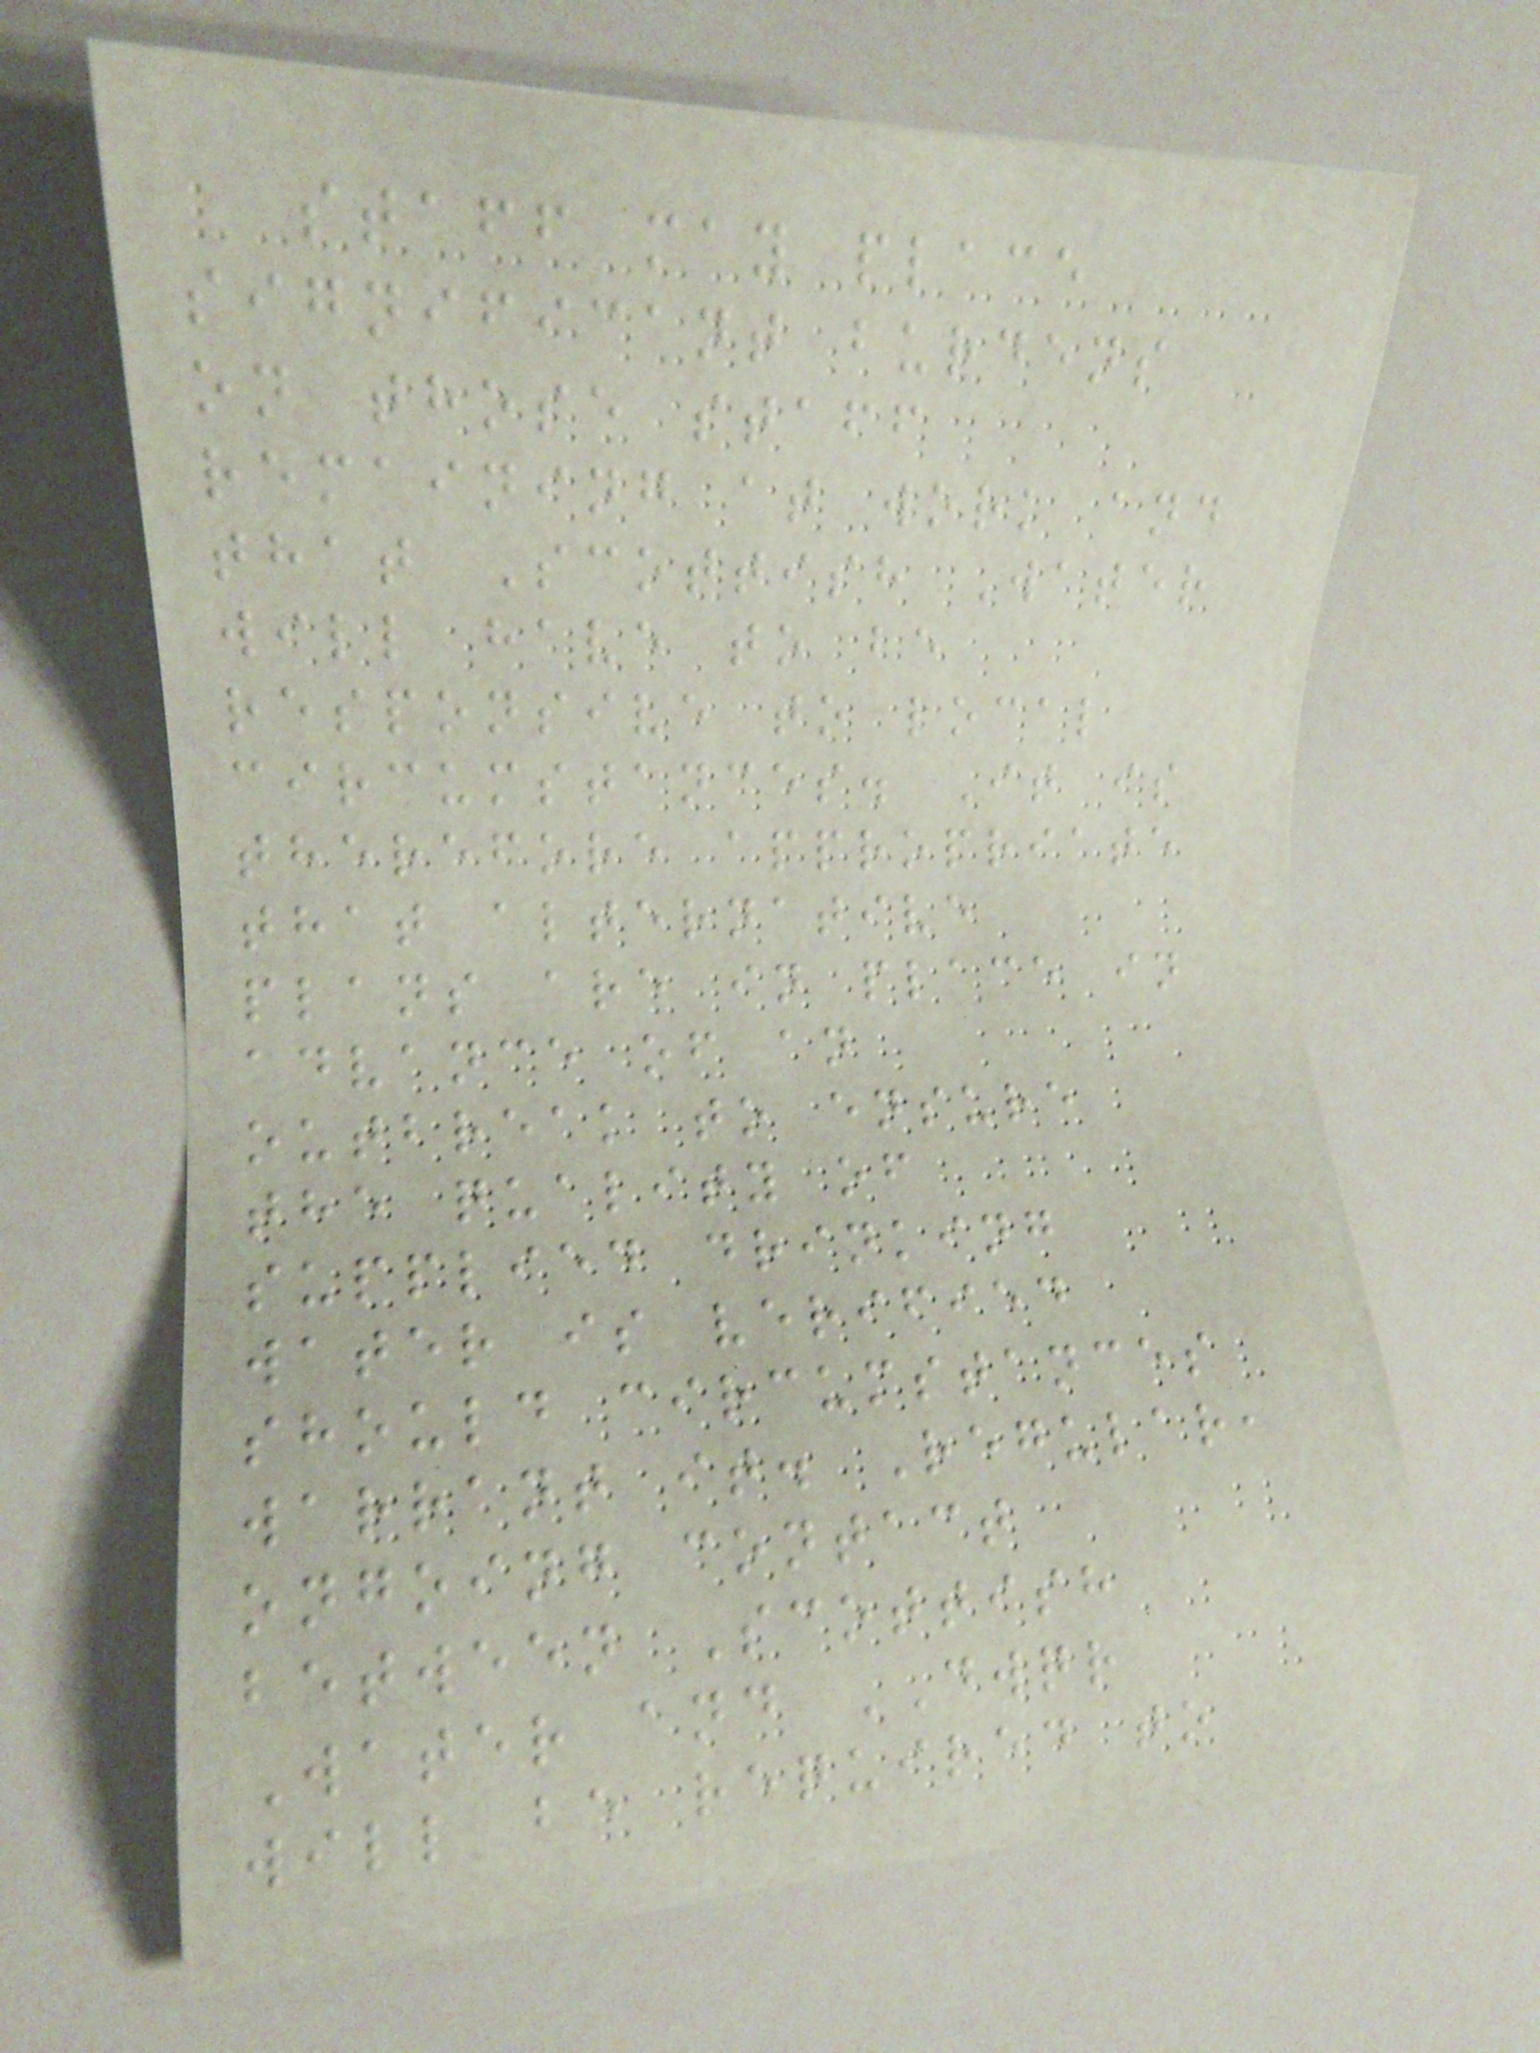staff may place
significant burdens
on those staff
remaining at work and
that Scottish Water
will have to be
responsive to local
circumstances. It is
therefore appropriate
that alternative
plans are in place in
advance of an
outbreak to ensure
the quality of
supplied drinking
water is verified
should circumstances
warrant it. Regular,
ongoing contact
between Scottish
Water and DWQR
will be required to
